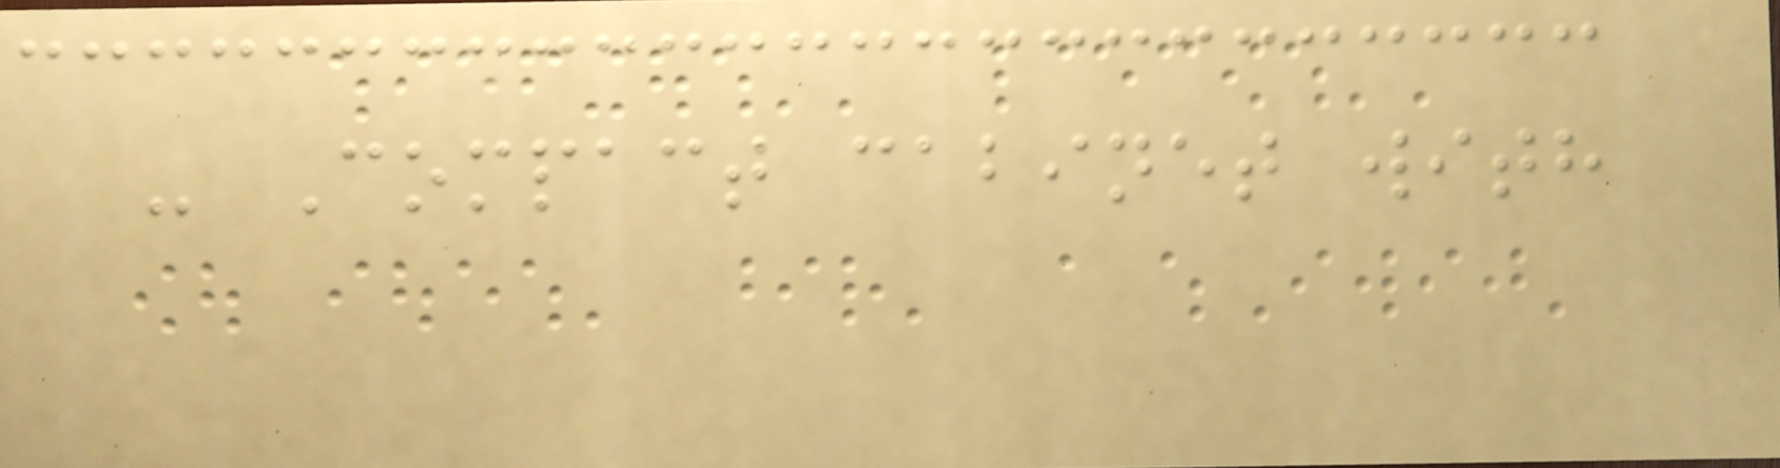- Compact cabinet with
